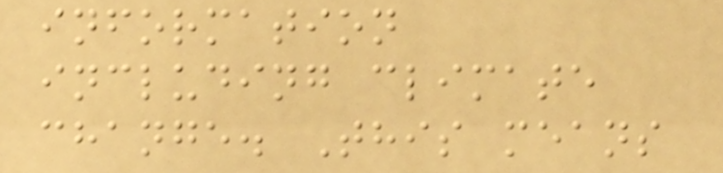information
including climate
change. This means
